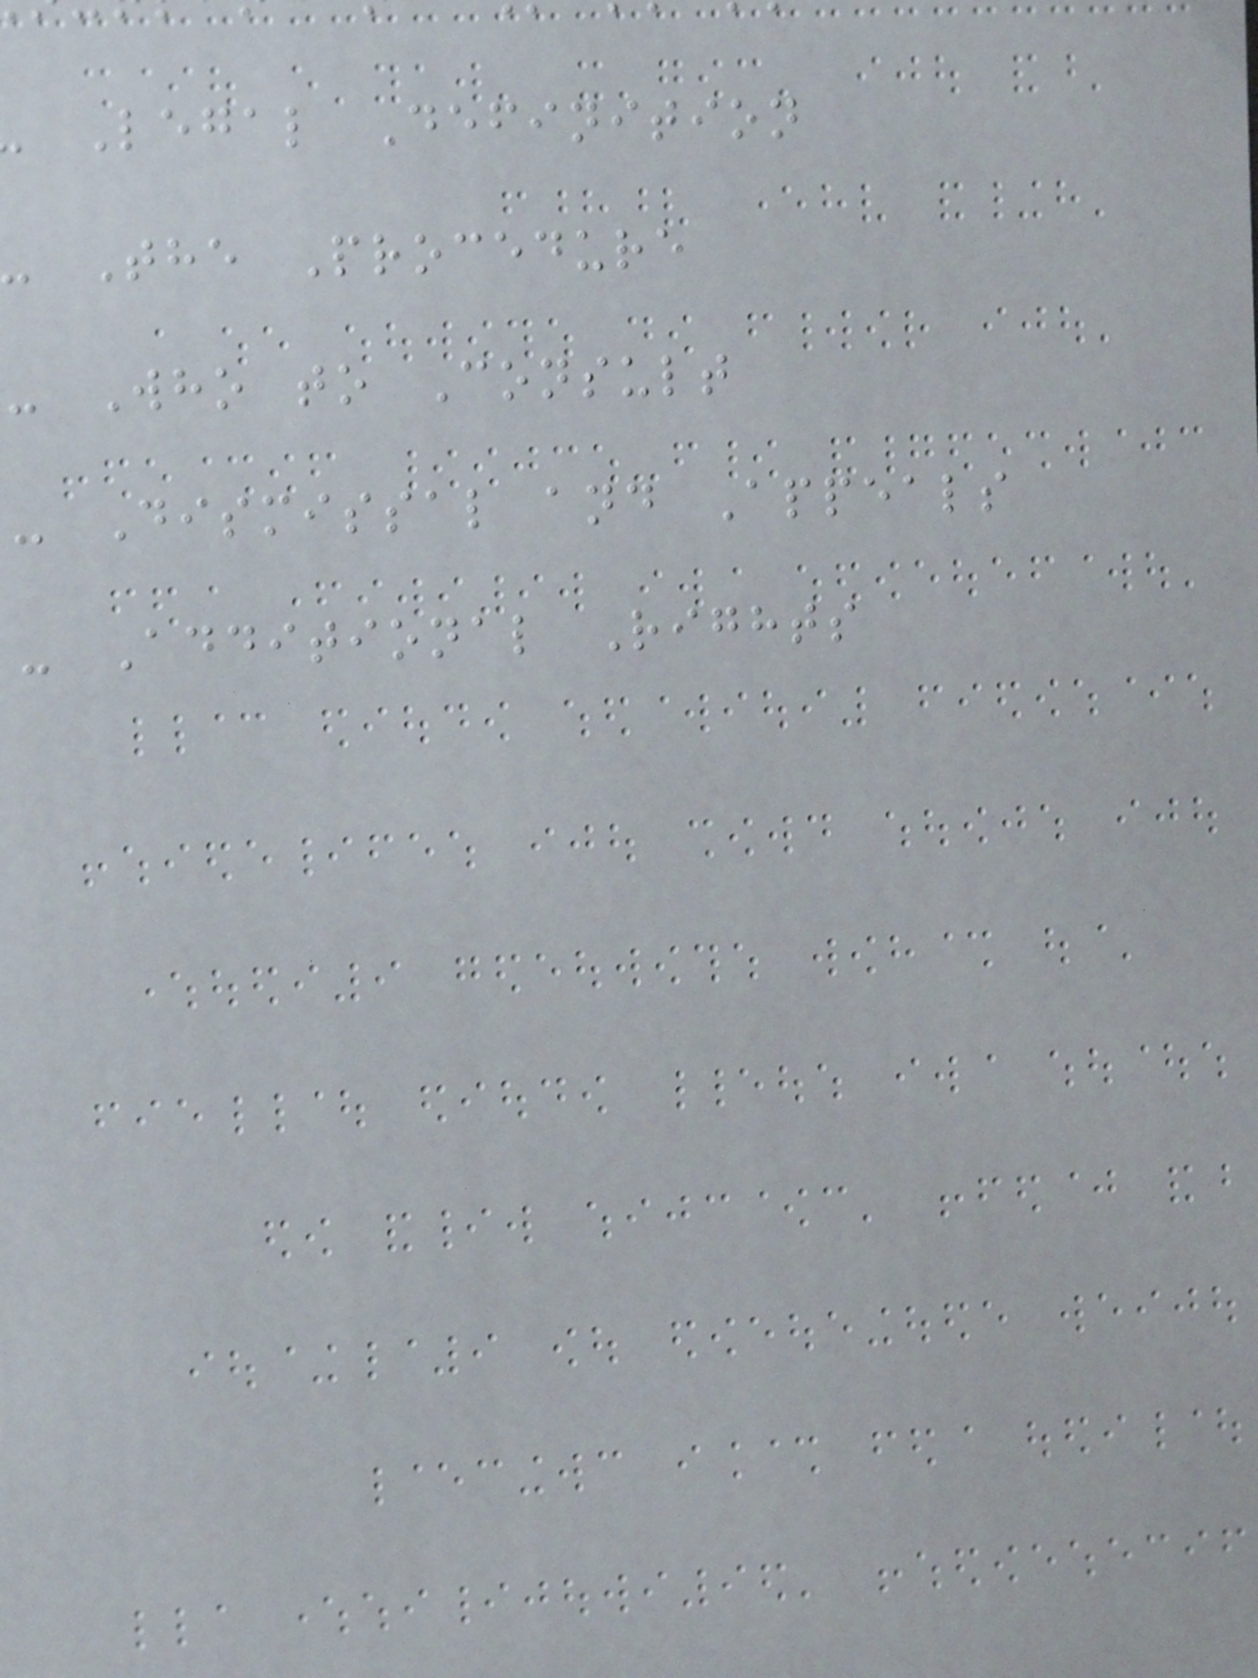Legal Definition
The Procedure
- Who to Consult
- Dismissal and Appeals
- Additional Rights
